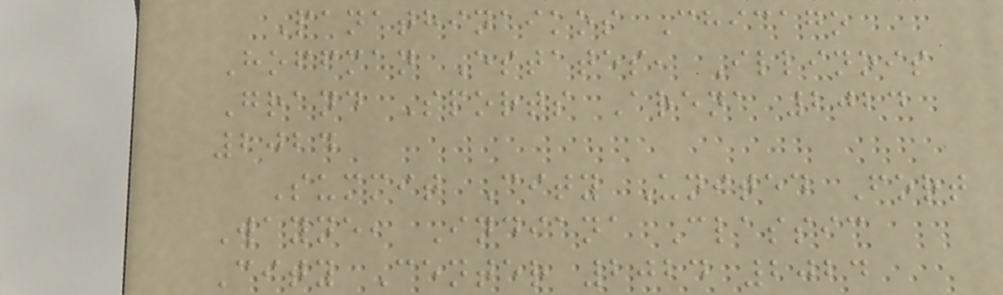Panathinaikos Chicago
Hoffman Estates, Illinois
Grand Sports Arena 2024
2024
Summit City United Fort
Wayne, Indiana Classic
City Center 2024 2024
